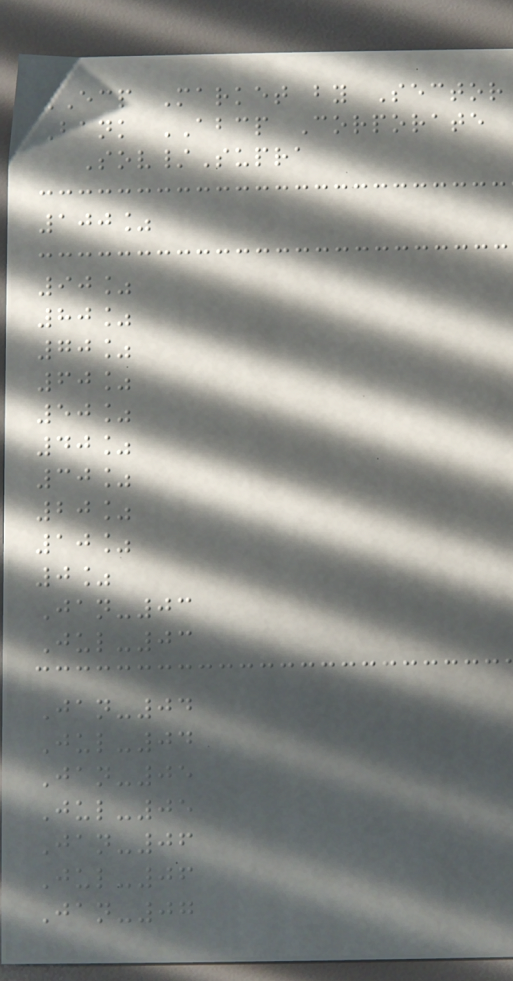ECP Market by Sector
Bank ABCP Corporate
Sov/Supra
100%
90%
80%
70%
60%
50%
40%
30%
20%
10%
0%
Jan-03
Jul-03
Jan-04
Jul-04
Jan-05
Jul-05
Jan-06
Jul-06
Jan-07
